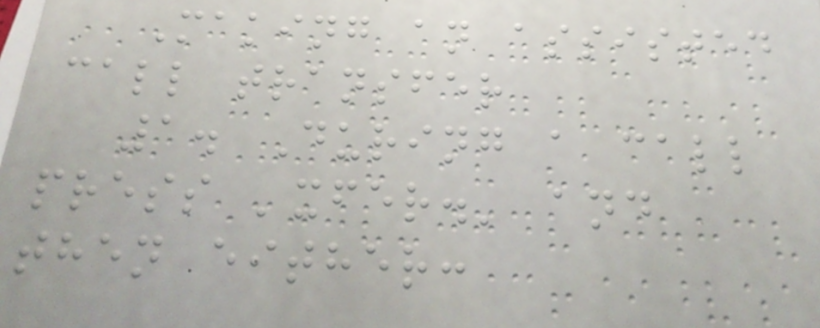Making an assisted
call transfer
1. During a call
press 'xfer.' and
then either:
